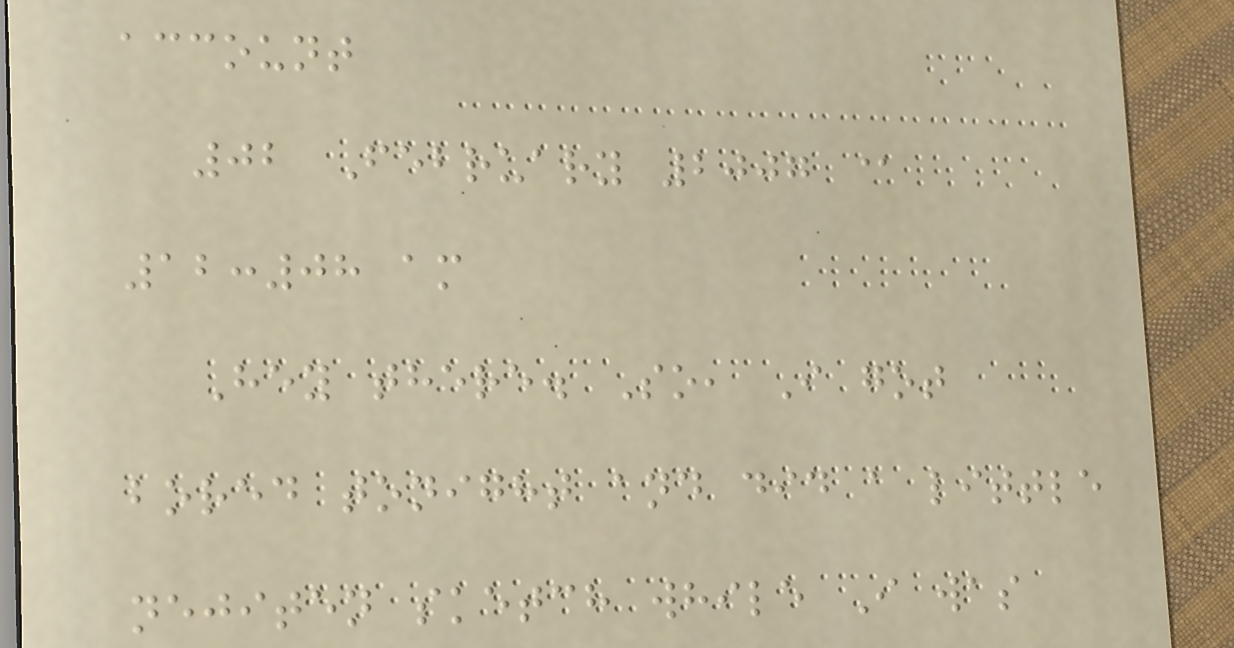account
02 February 2007 @
12:08 am
Hey there. So, I got
bored tonight and did a little
nejiten sketch while I was
